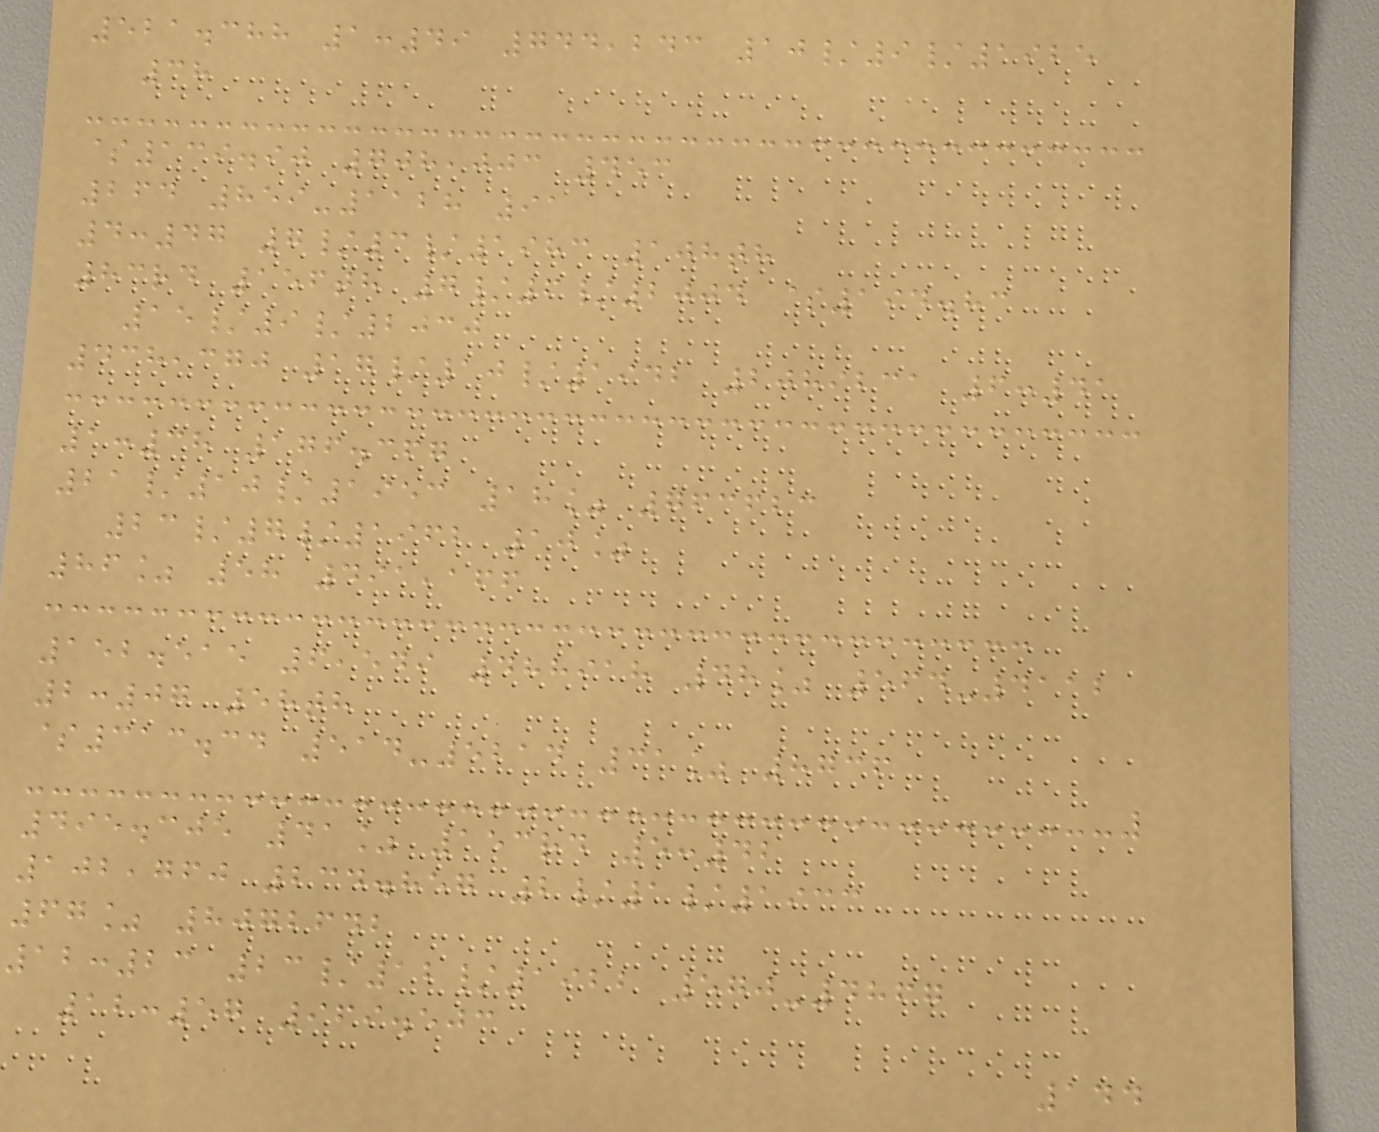521.388 1:49 744,243 10/9/1925
38
$139.90 708,003 453
264 859-1128 91
4:47 7/3/1983 108th
83rd 156th 7/6/2004 $194.83
15/9/2030
438,370 17/10/1942 2089231 6:41
1:38 176.367
21/10/1953 18% 763623
23/7/1962 10%
86% 58 491,166
152.515 6,549 488918 48% 564-4112
2:07 58th
$313.34 514-5214 31% 8736
495.305 41% 153rd 5:42
102,760 234.857 2/1/1933
67% 8072642
12:23 23/12/1922 570-4867
12:57 969.503
144
